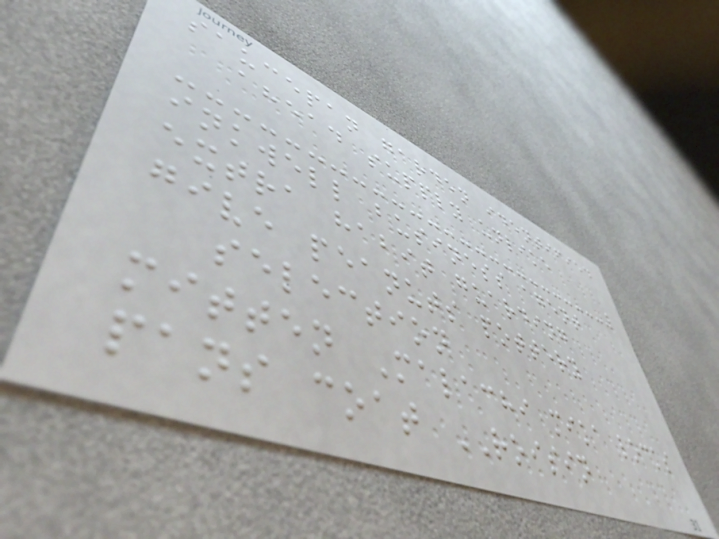saucepan garden identified
ahead supply unlike
inkwell business agent
extra habit guarding
give peanuts pottery
selection
mitten Malachi mika locks
pans coat ROISIN
